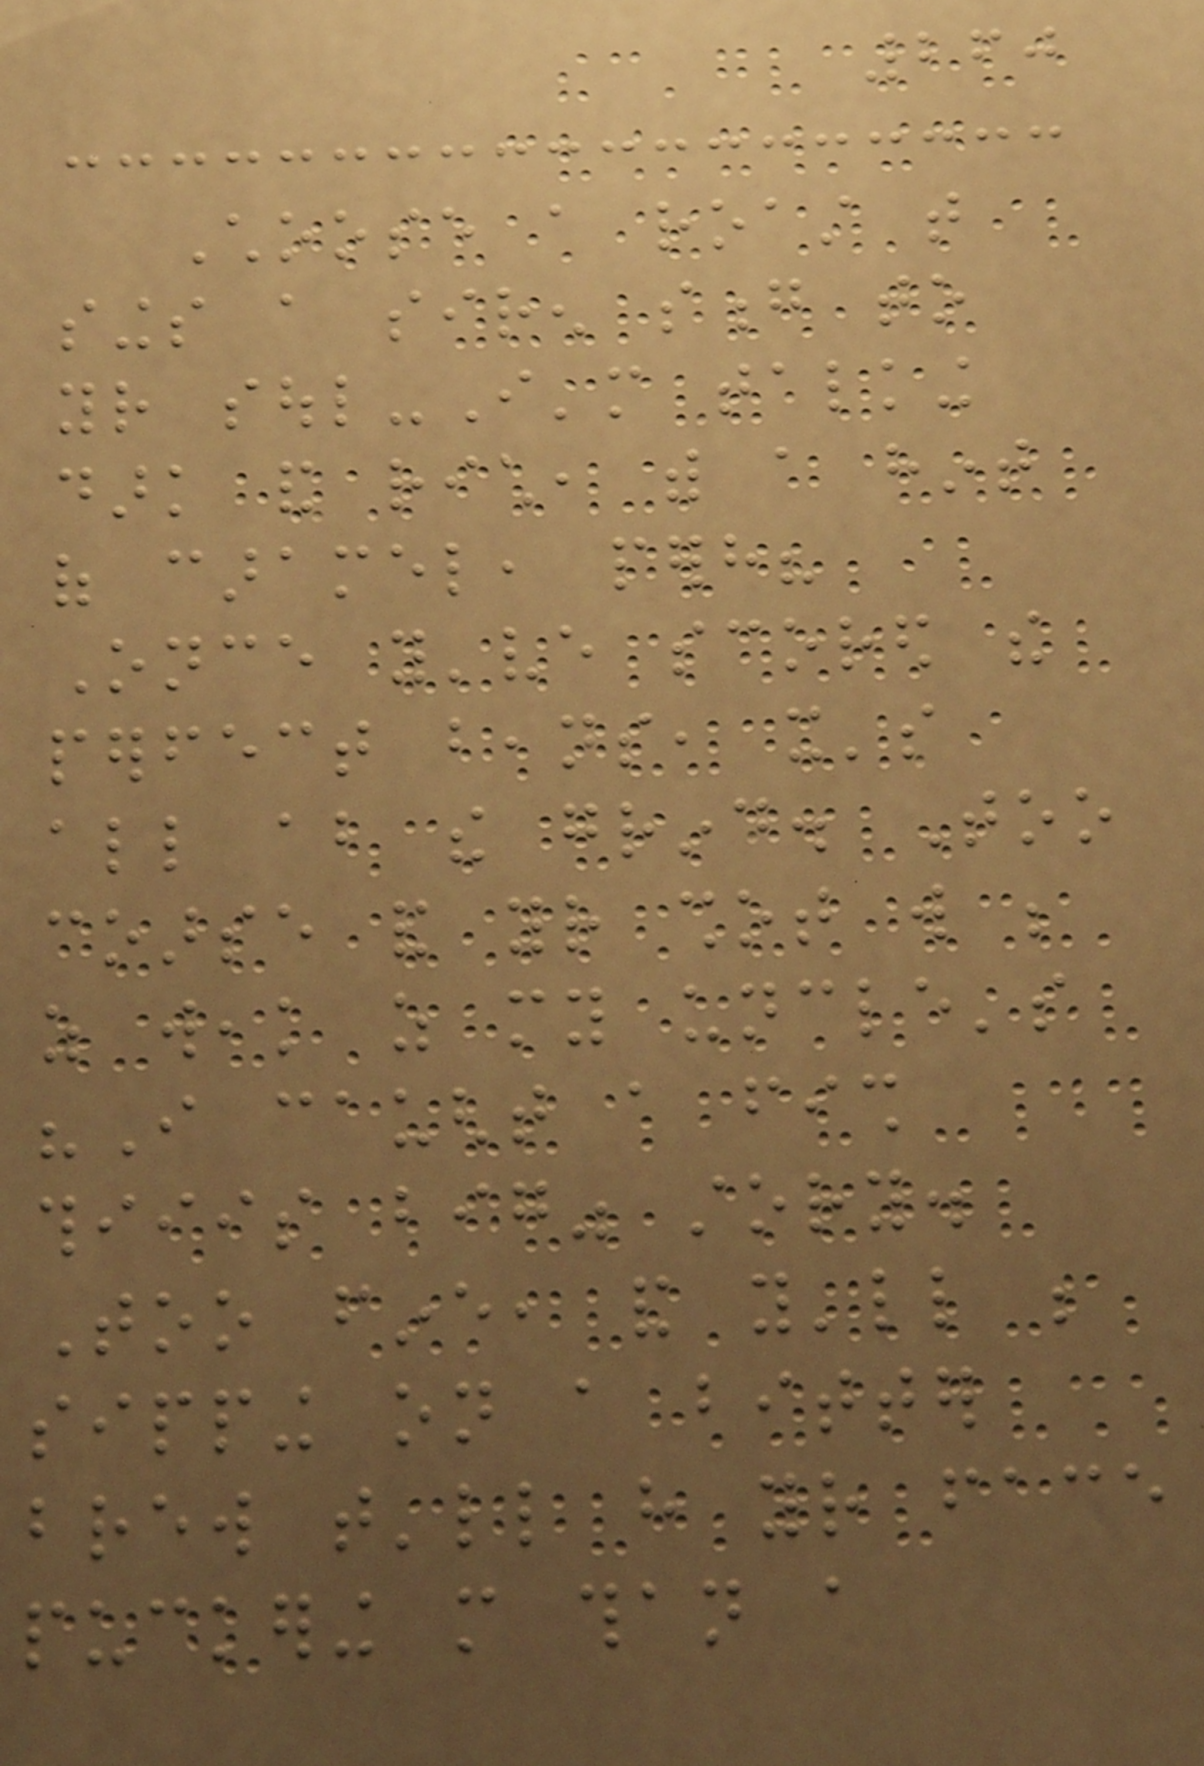260
Choose a roast that
sings a siren song to
your soul-I'm talking
dark and rich, with a hint
of caramel, perhaps?
Once you've scored the
perfect beans, it's
all about the grind. Too
coarse and your shot will be
as weak as my uncle's
"I caught a fish
thiiis big" story.
Too fine, and you'll be
sipping on a bitter
brew that'll have your face
puckering more than a
